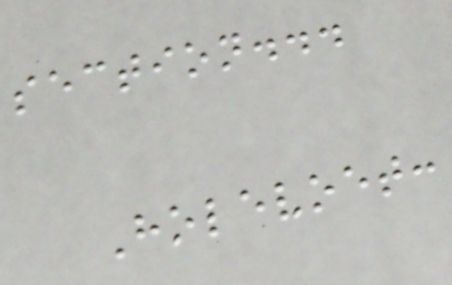section...
Holevoet:
